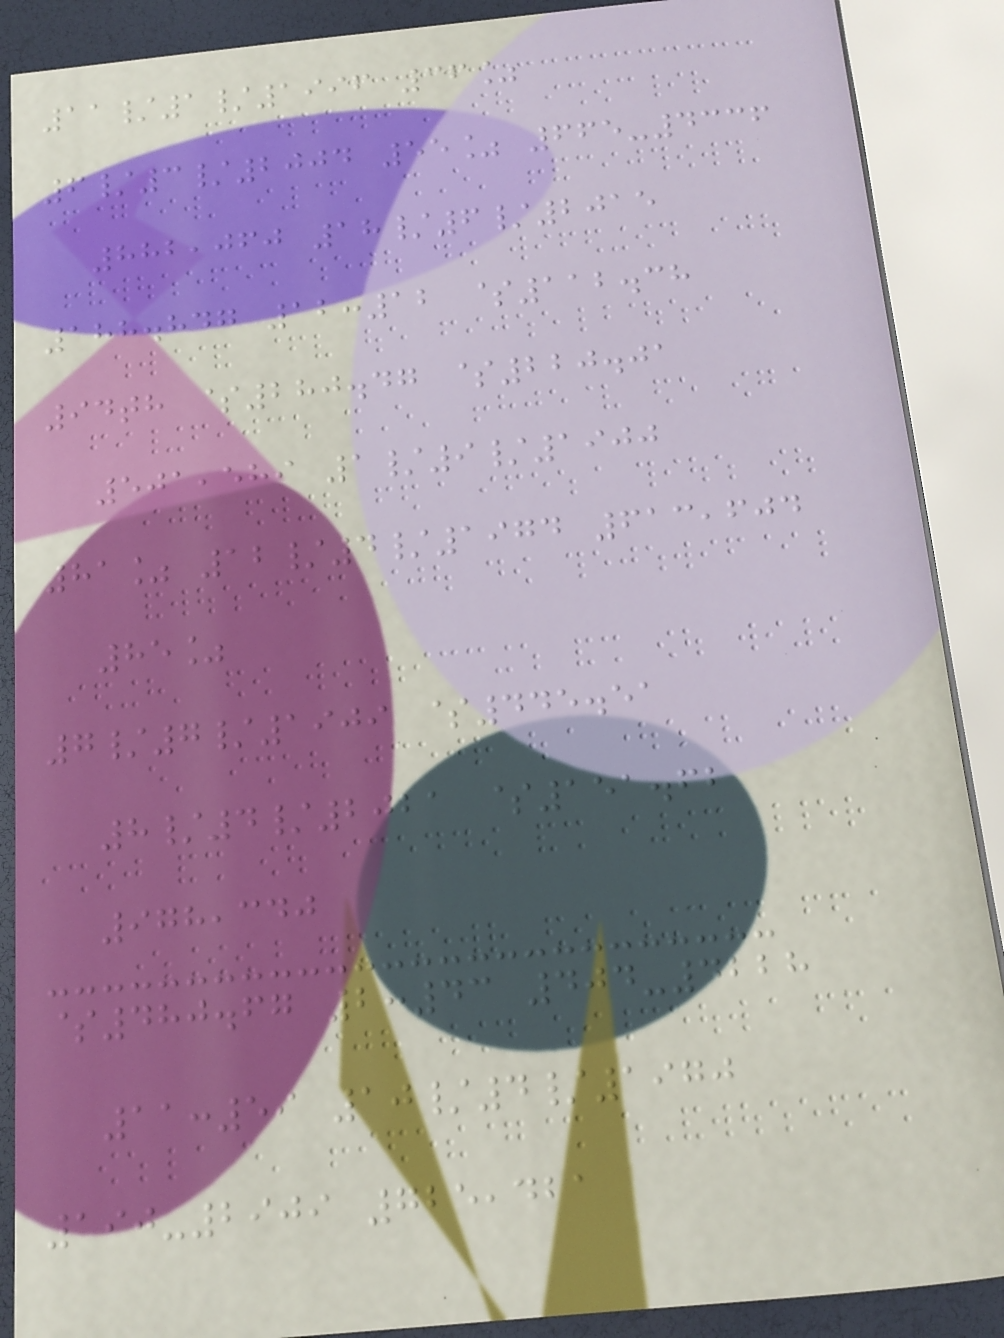11/1/1996 36%
6/3/2004 55% 665-4336
882,060 18/6/2015
188.847 12:12 $112.38
94th $280.47 $220.01
501,589 1/9/1900
81% 12/4/1974 613,604
85%
7/7/1909 $445.51
8/4/2021 $151.62
978,340
$480.67 2:43 404-4228
11:59 10/4/1970
190-2909 725,421
